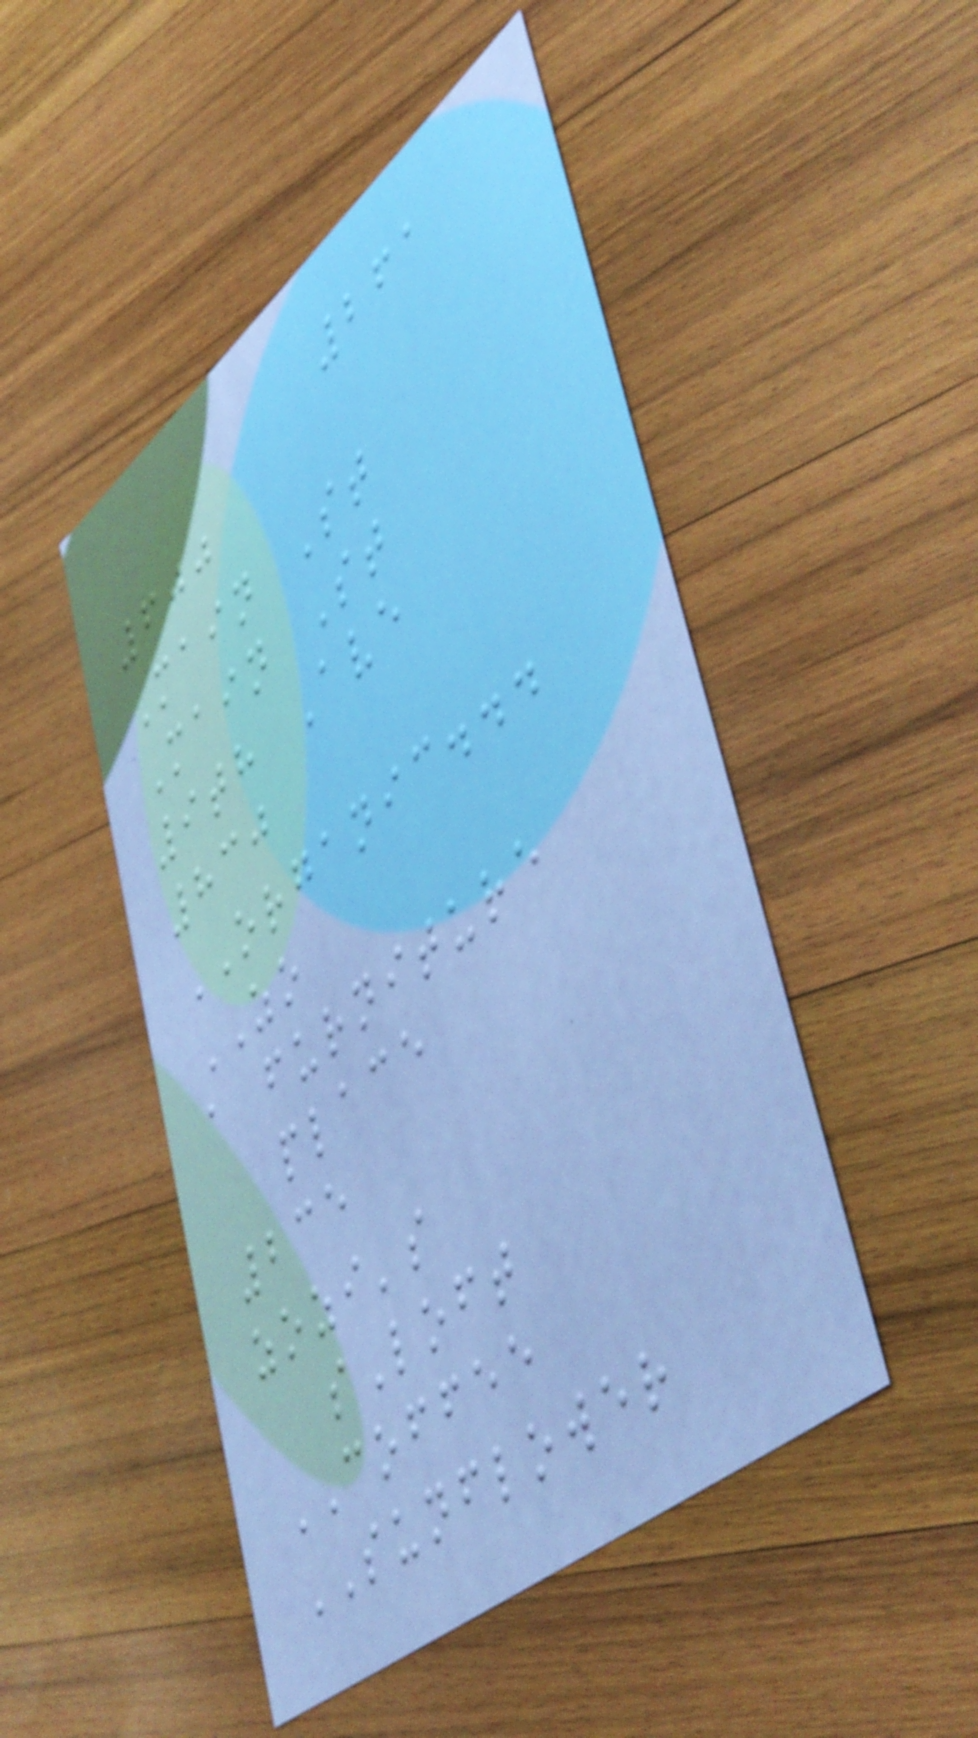261
600
Main St
Main St
9th Ave
830
ORGANIC...
ZO
a furniture
place
235
zozi's
sLoft
COFFEE
SUNFLOWER
